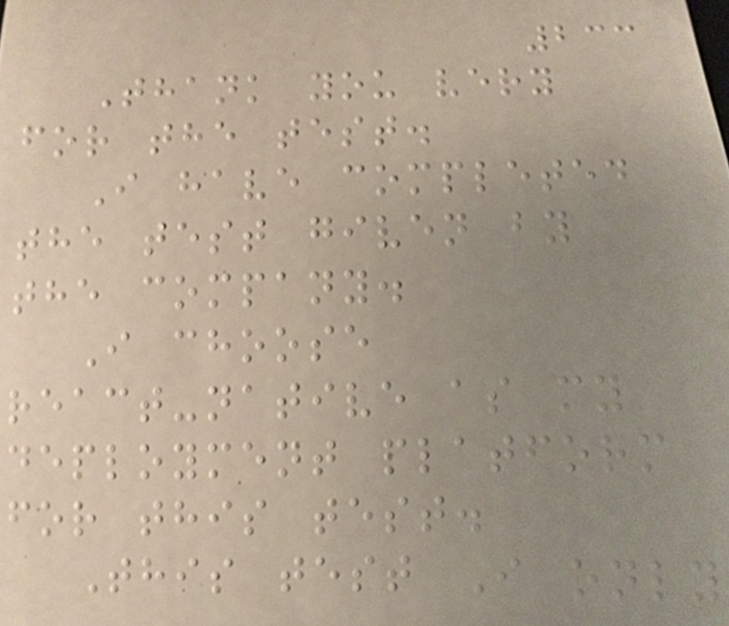233
Thank you very
for the test.
I have completed
the test given by
the company.
I choose
react-native as my
deployment platform
for this test.
This test I only
